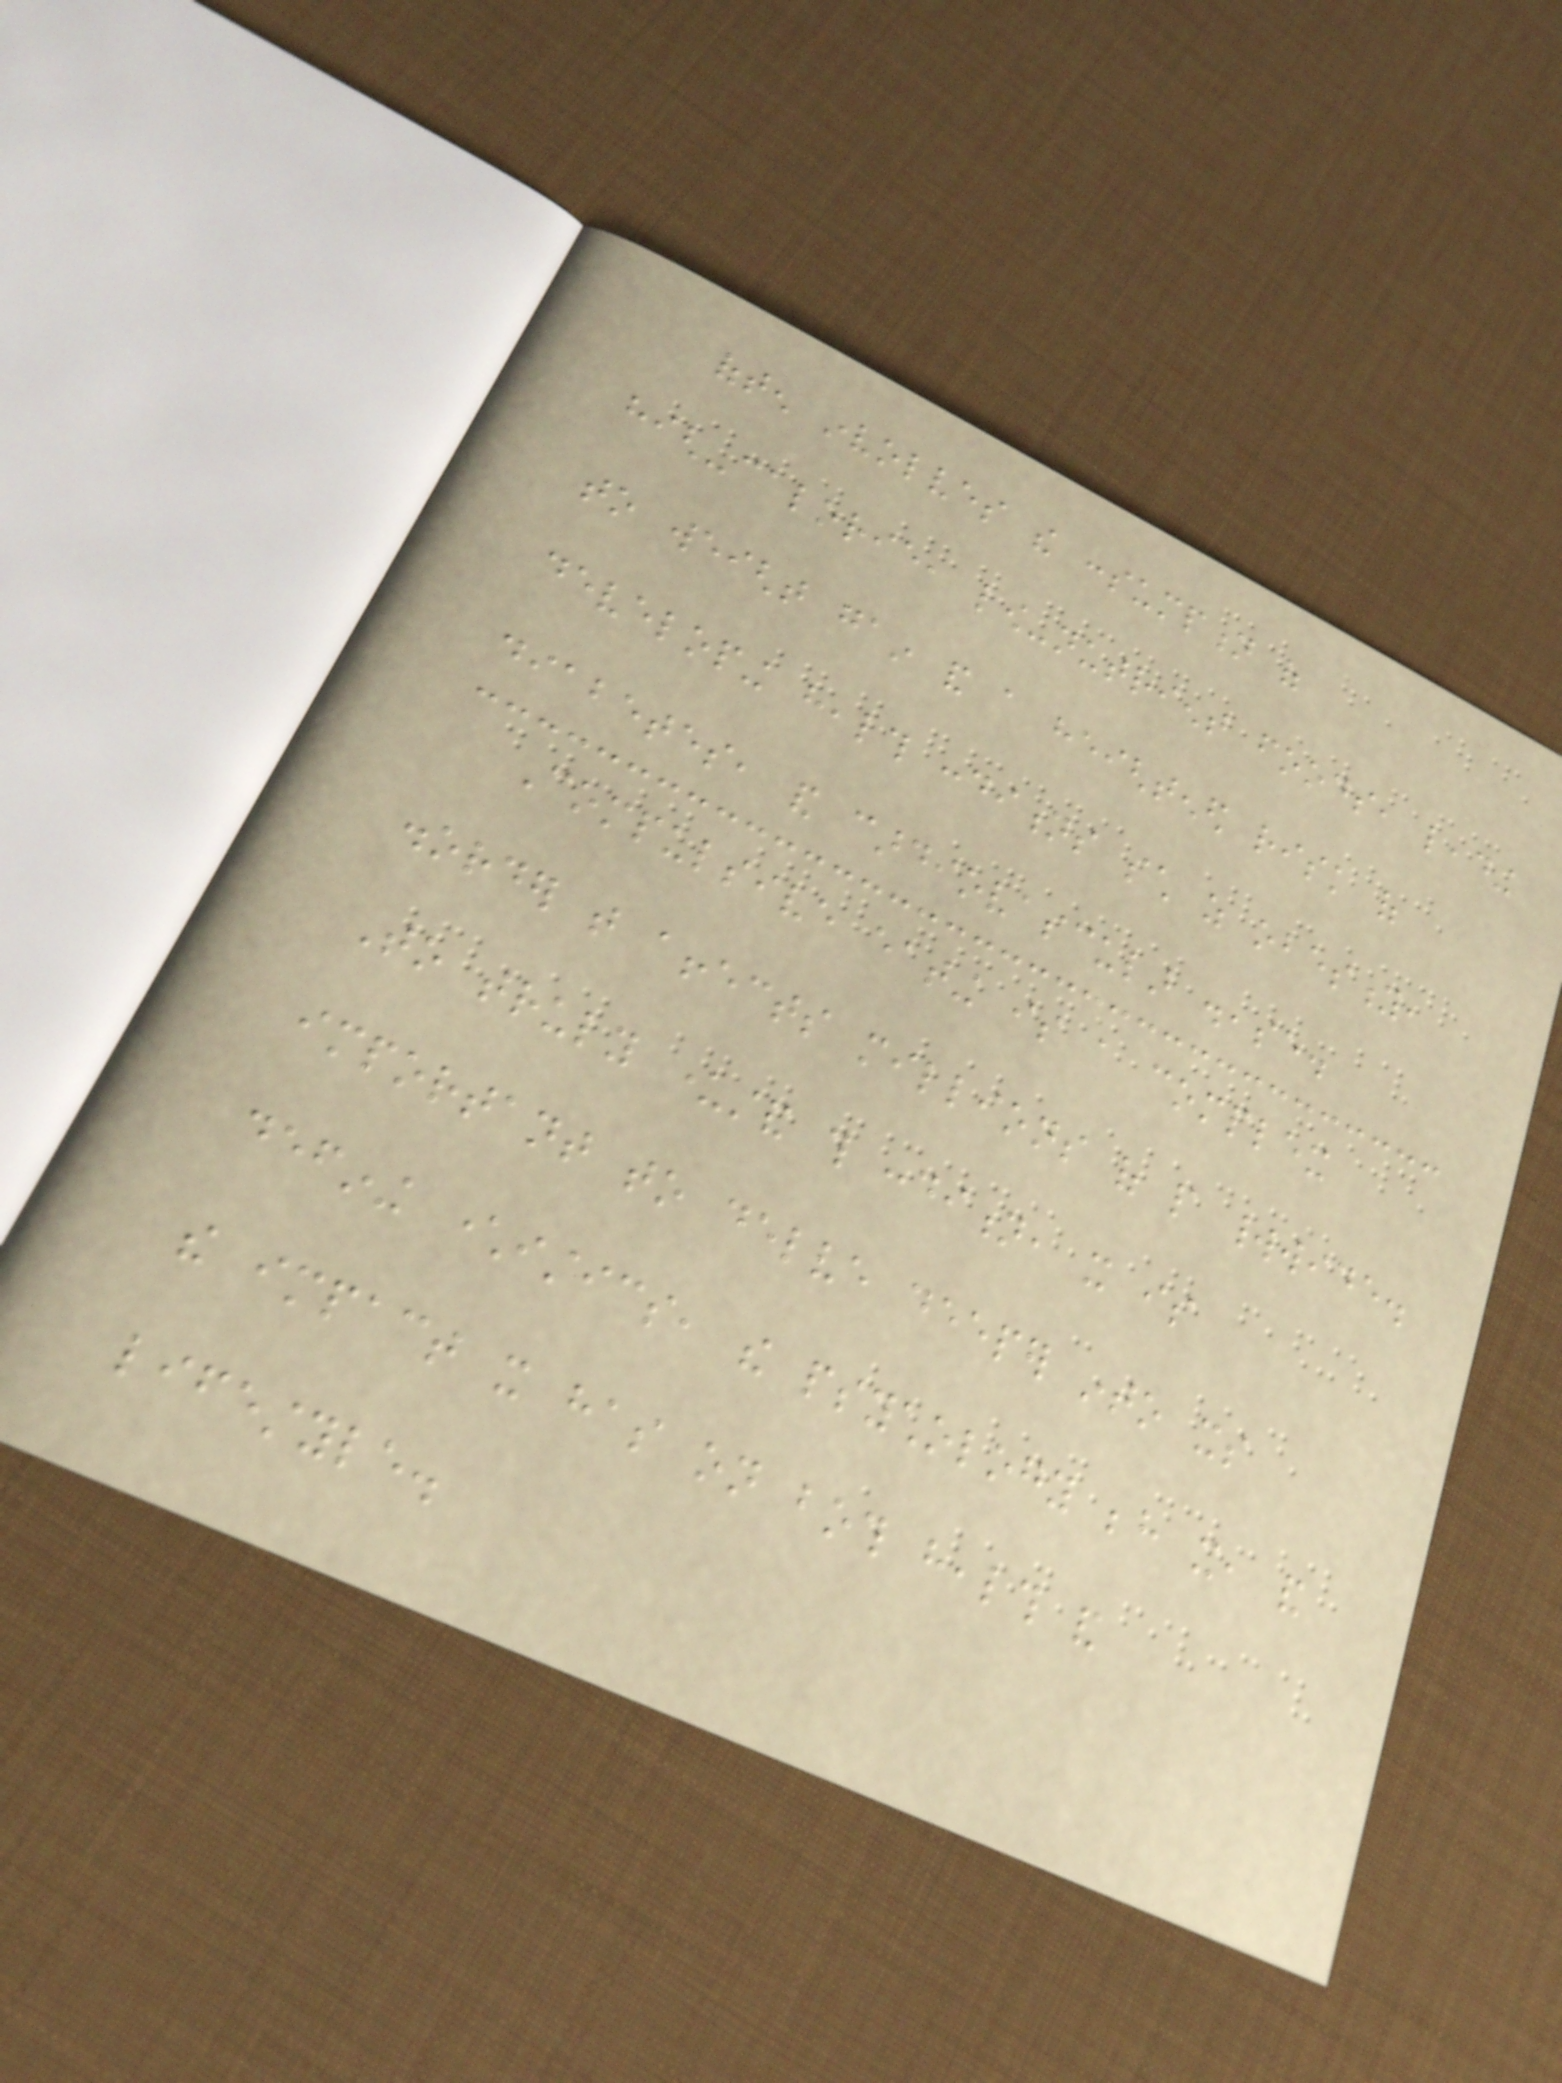often involves the consumption of
high-calorie, low-nutrient foods, leading
to weight gain and a heightened risk of
developing health conditions such as obesity,
diabetes, and cardiovascular disease.
Compulsive eating is a complex
disorder that affects millions of people worldwide.
To truly understand this condition, it is
important to delve deeper into its
defining characteristics, the psychology behind it, and
the impact it has on both health and
lifestyle.
